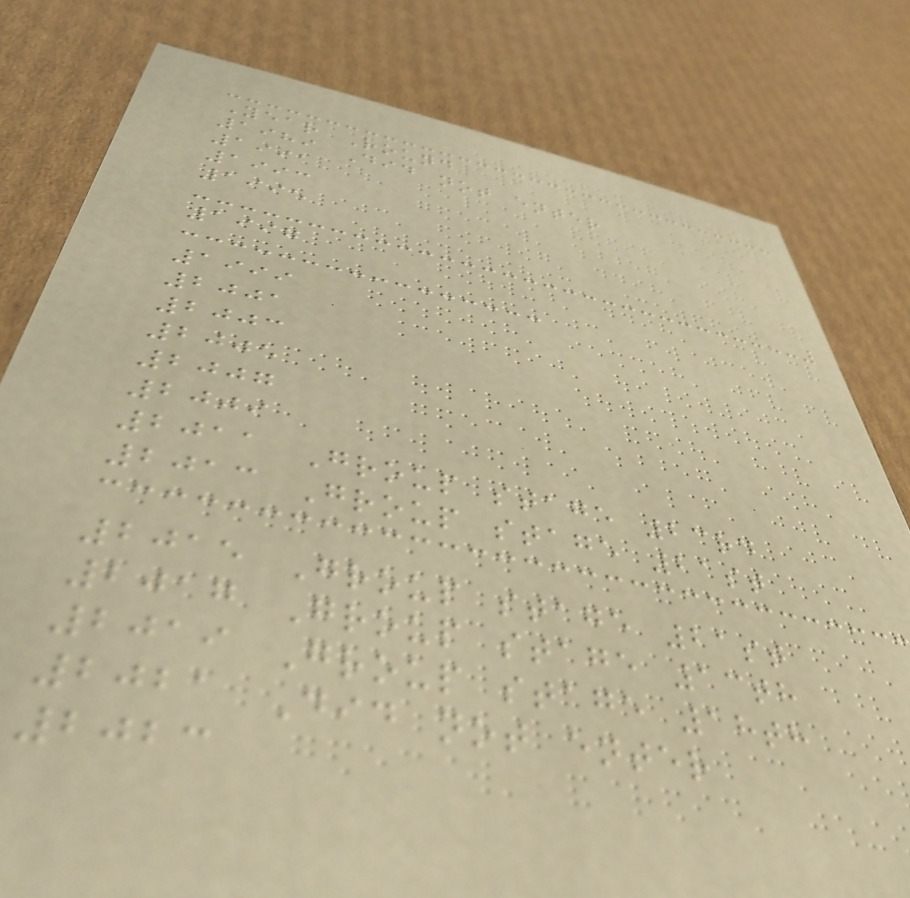Year Round
1989 Did not enter
1991
1993
1995
1997
1999
2001
2003
2005
2007
2009
2011 Group stage 23rd
2013 Group stage 21st
2015 Group stage 21st
2017 Group stage 13th
2019 Group stage 18th
2021 Did not enter
2023
